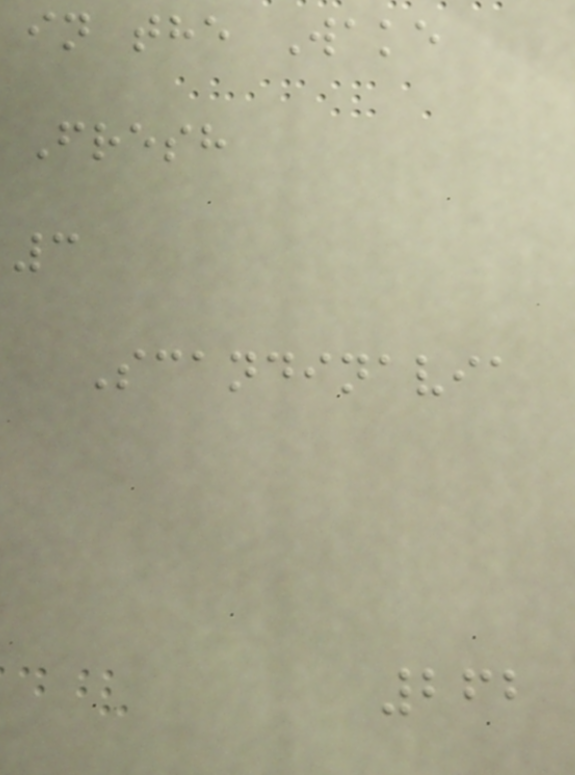in the Wake
Fresh
3
Scandinavia
262
